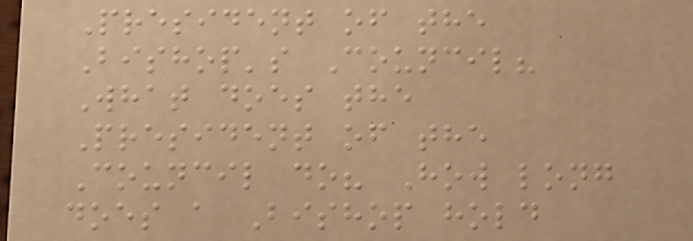President of the
Bishop's Council?
What does the
President of the
Council do? How long
does a Bishop hold
